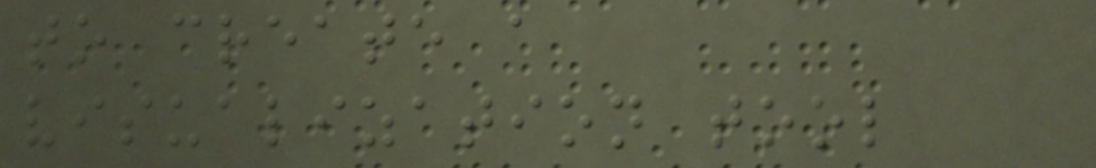to create a
visualization tool
